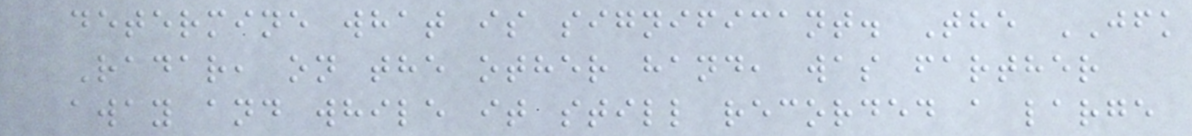determine what is significant. The JFK
Radar, on the other hand, was farther
away and while it still recorded a large
